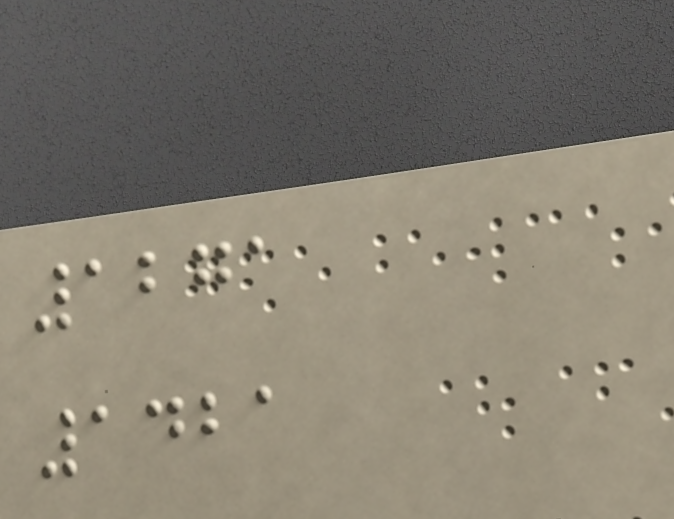1271
1421
